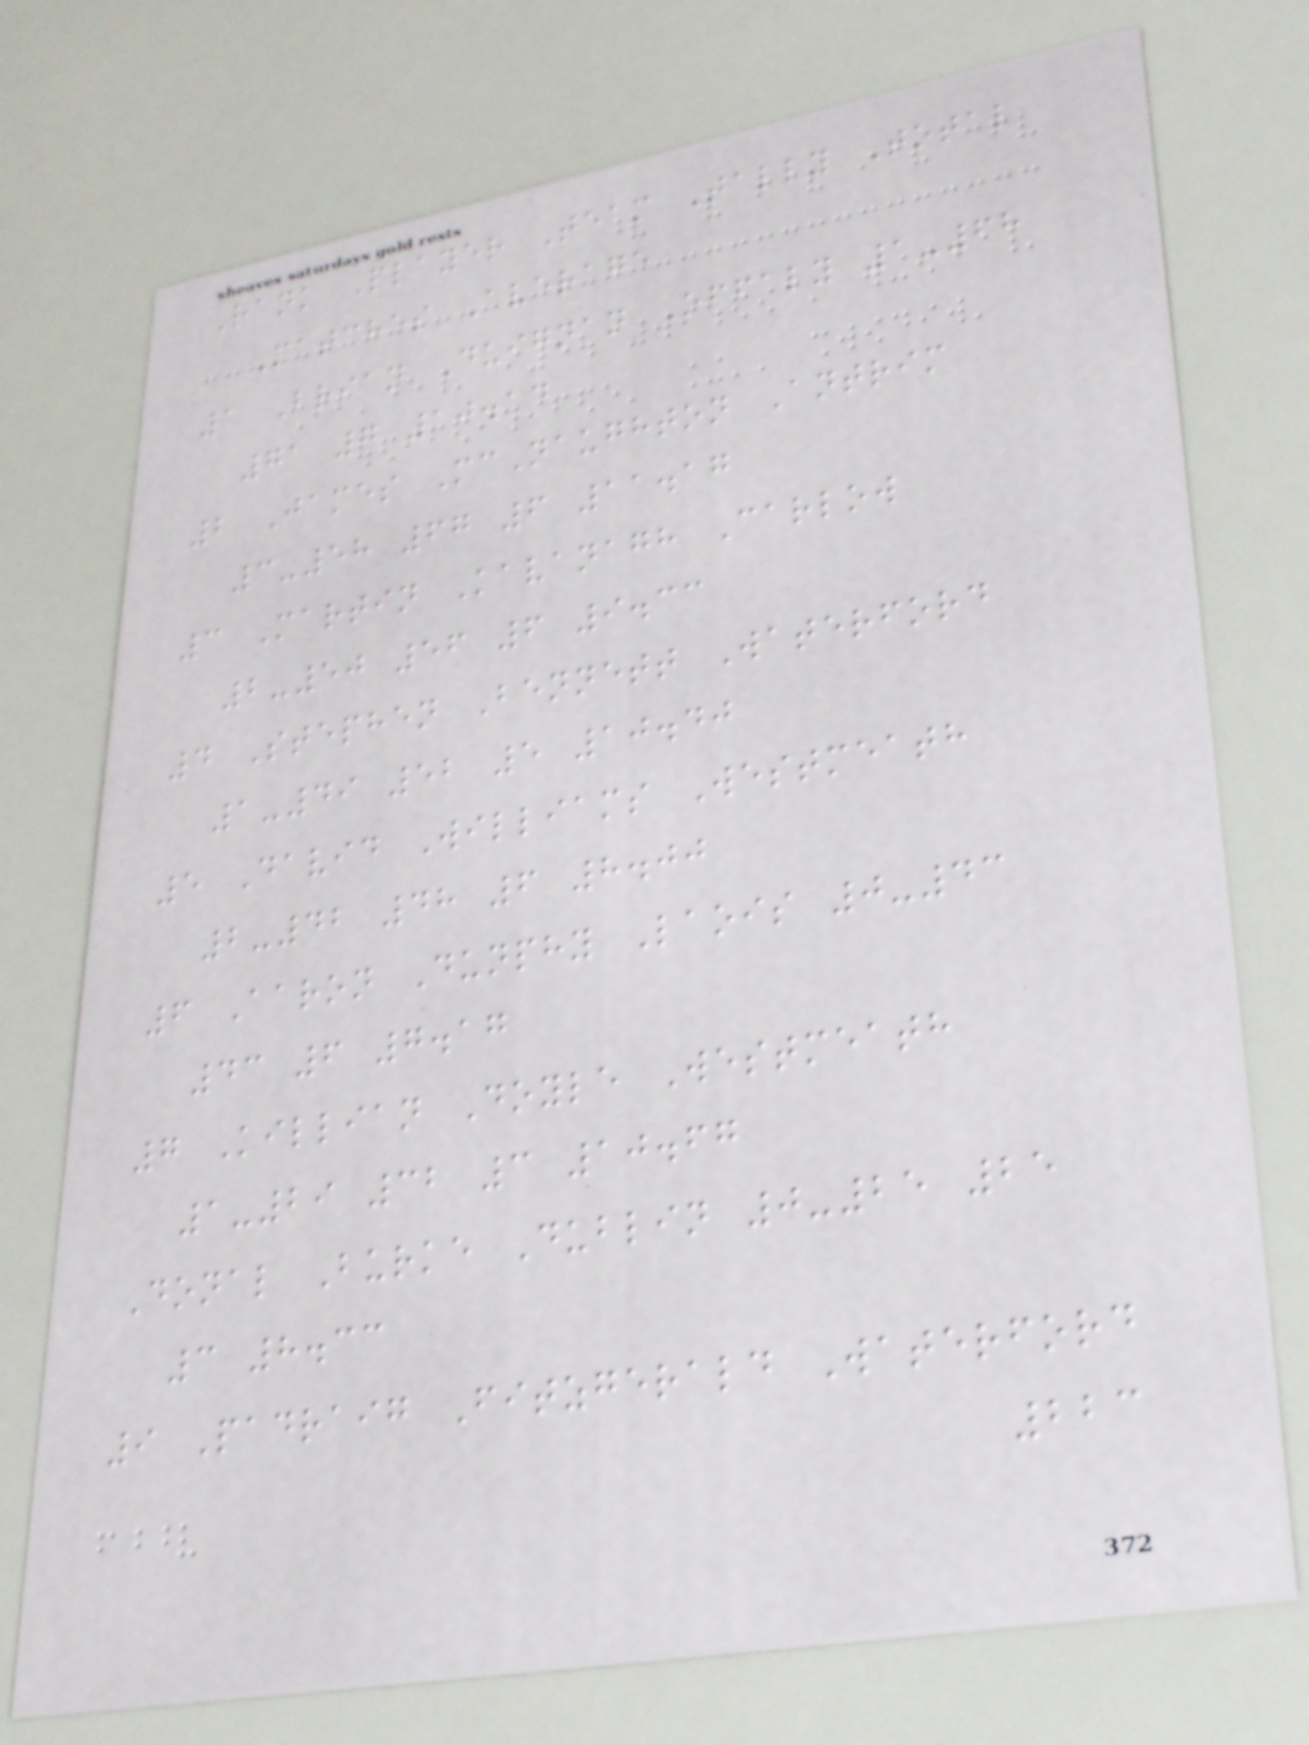Rank Player Team Tally Total
Matches Average
1 Brian Duignan Offaly 1-68
71 7 10.14
2 James McNaughton Antrim
3-58 67 6 11.17
3 Martin Kavanagh Carlow
2-50 56 6 9.33
4 Stephen Bennett Waterford
1-49 52 5 10.40
5 David Williams Westmeath
2-42 48 6 8.00
6 Aaron Dunphy Laois 0-43
43 6 7.17
7 Killian Doyle Westmeath
1-29 32 3 10.67
Donal Burke Dublin 0-25 25
3 8.33
9 Padraig Fitzgerald Waterford
223
